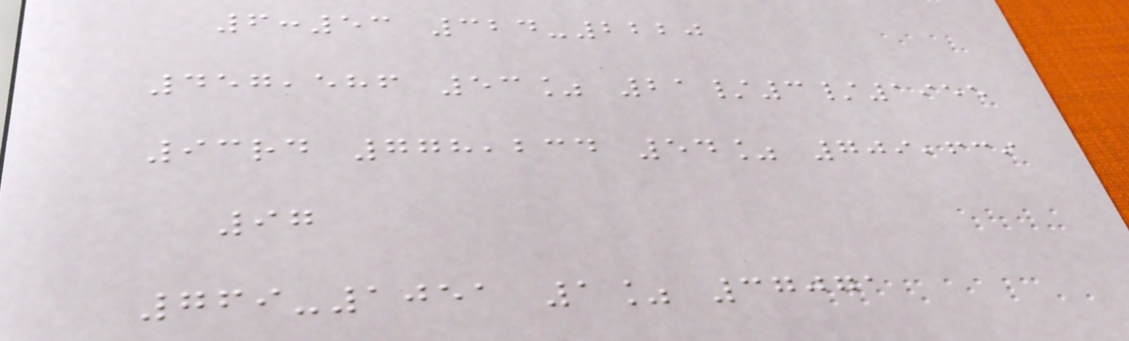6:53 324-2220
457,586 53% 21/3/1955
93rd 778,234 54% 709,639
97
769-1051 1% 37071
